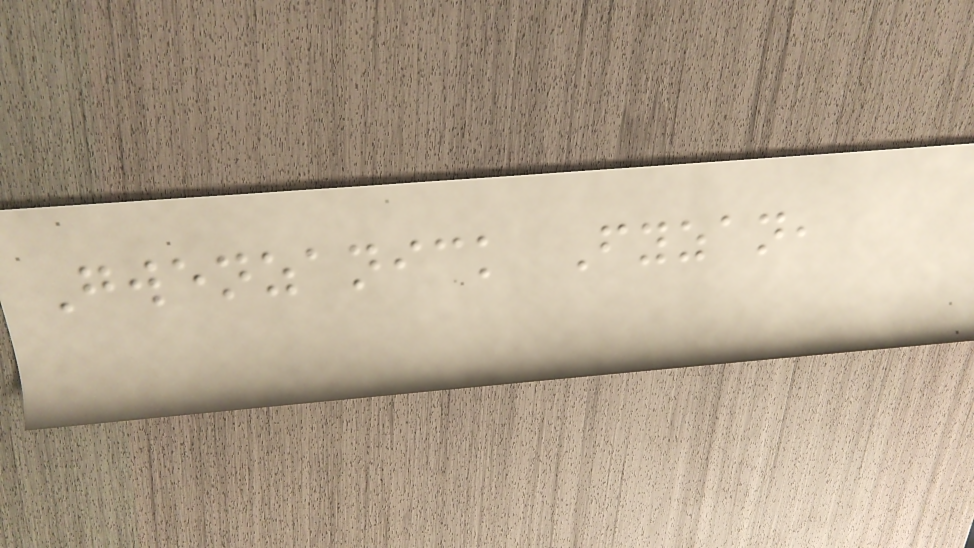Gwenzanick Fyzan,
